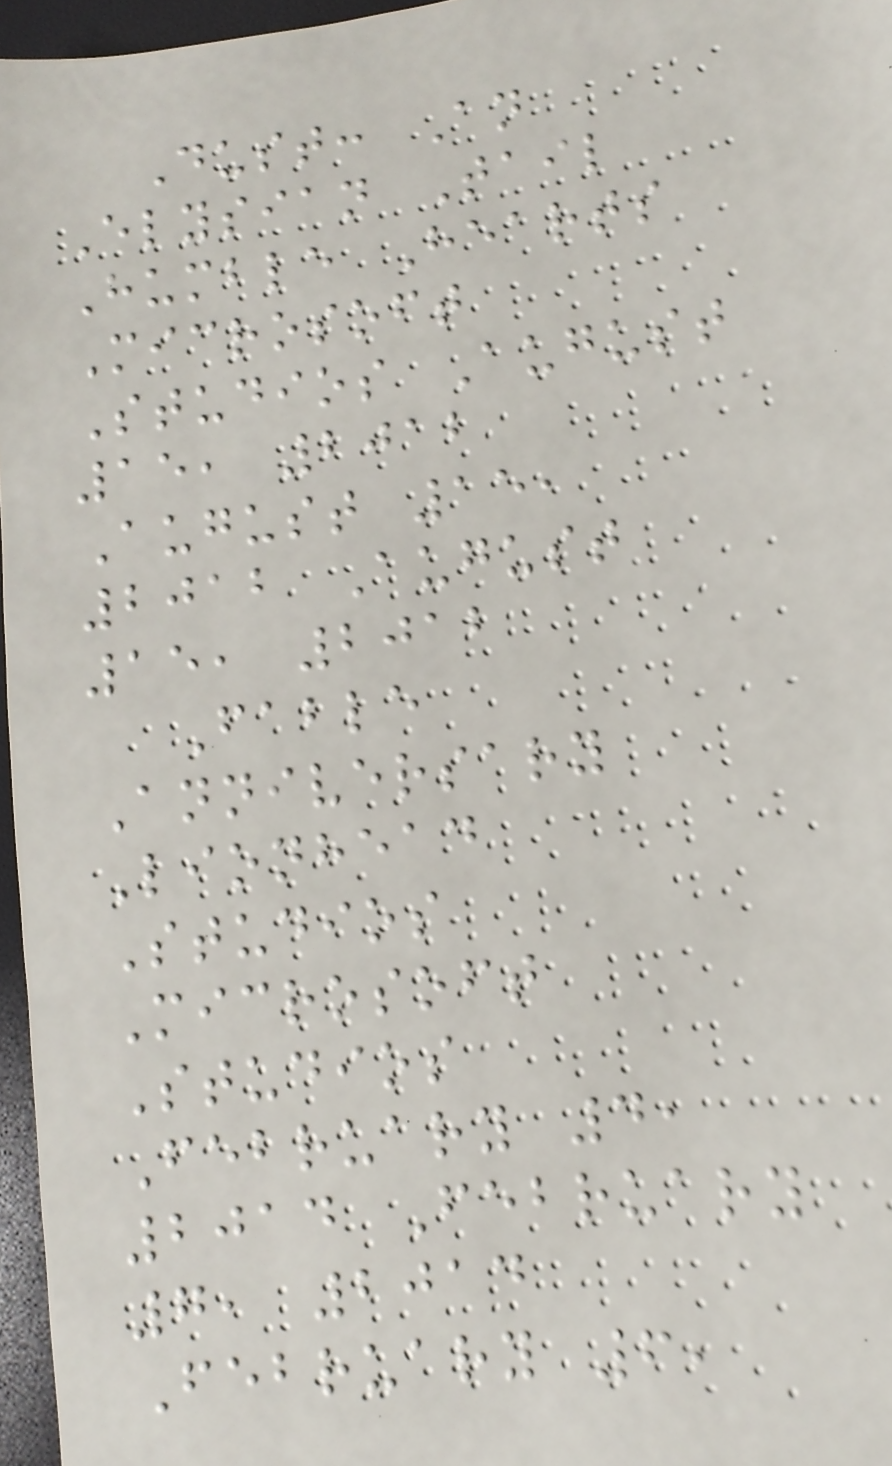Dust: An
Elysian Tail
Humble Hearts
Microsoft
Studios August
15, 2012
August 15,
2012 August
15, 2012
Fable
Anniversary
Lionhead
Studios
Microsoft
Studios
February 4,
2014 February
7, 2014
February 6,
